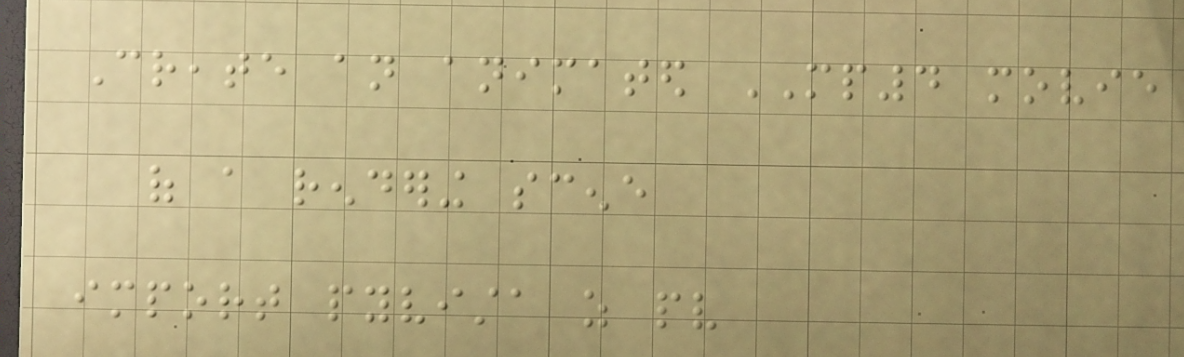Create an animated MP4 movie
of a rendering scene
import pyvista as pv
